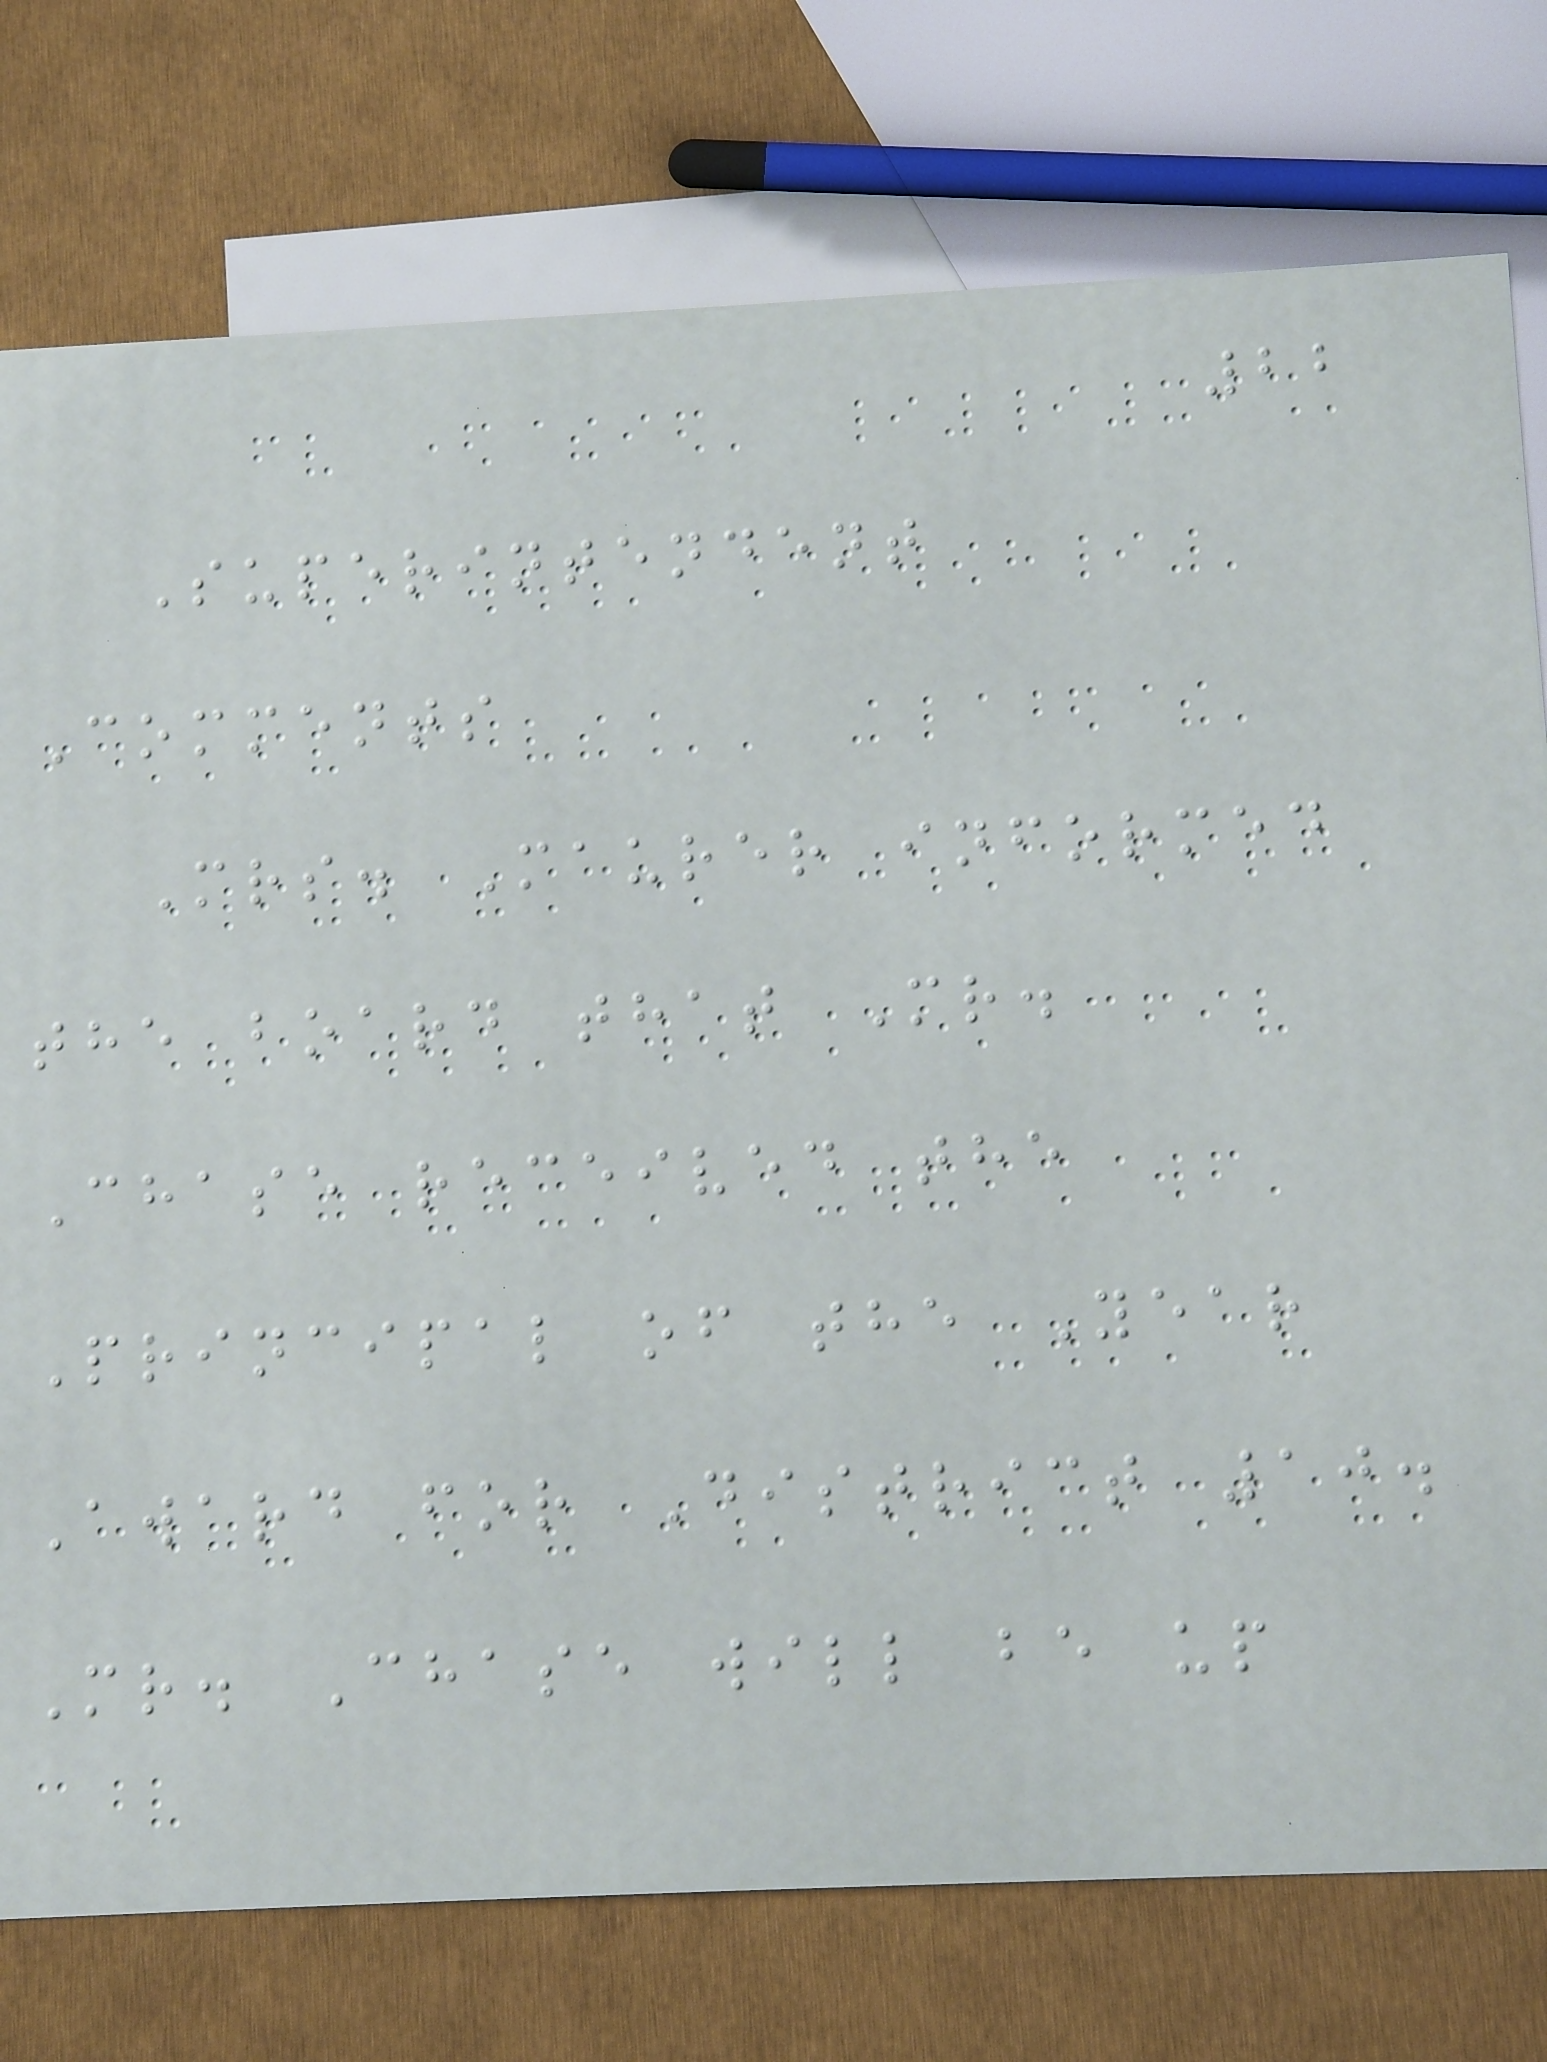22
Superintendent
Comments
Mrs. Maurer informed
the board that Mr.
Chase received the
Principal of the Year
Award for District 10.
Mr. Chase will be up
